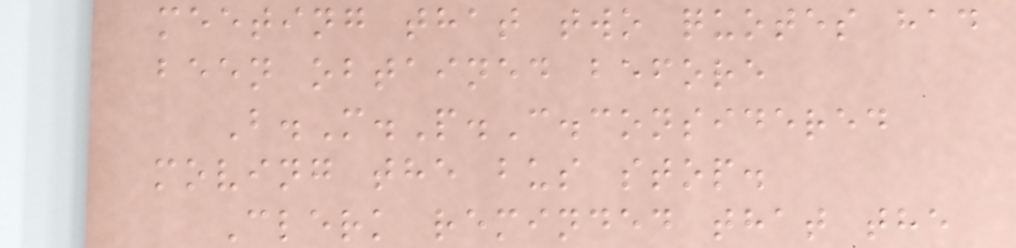meeting that two quotes had
been obtained before
B.M.P.C.considered
moving the bus stop.
Clerk reminded that the
